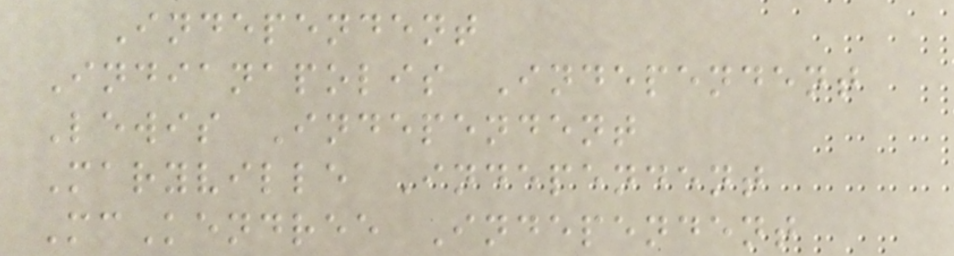Independent
Indianapolis Independent
Lewis Independent
Maryville Independent
McKendree Independent
